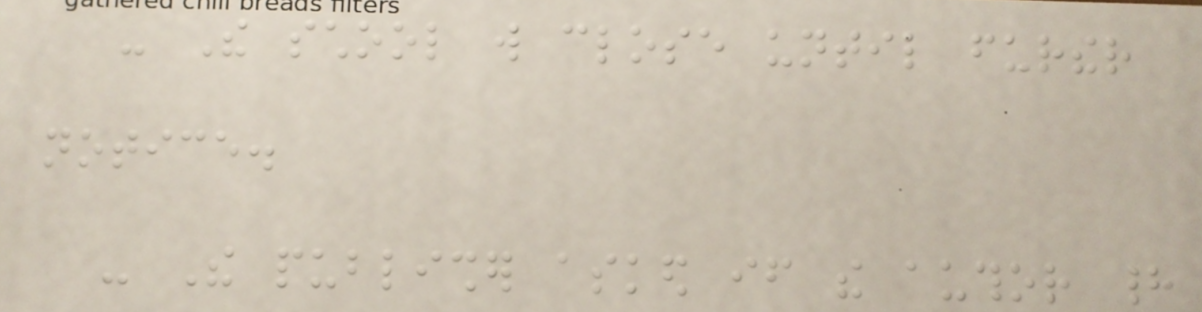- The school will close until further
notice.
- The publisher asked if the author had
